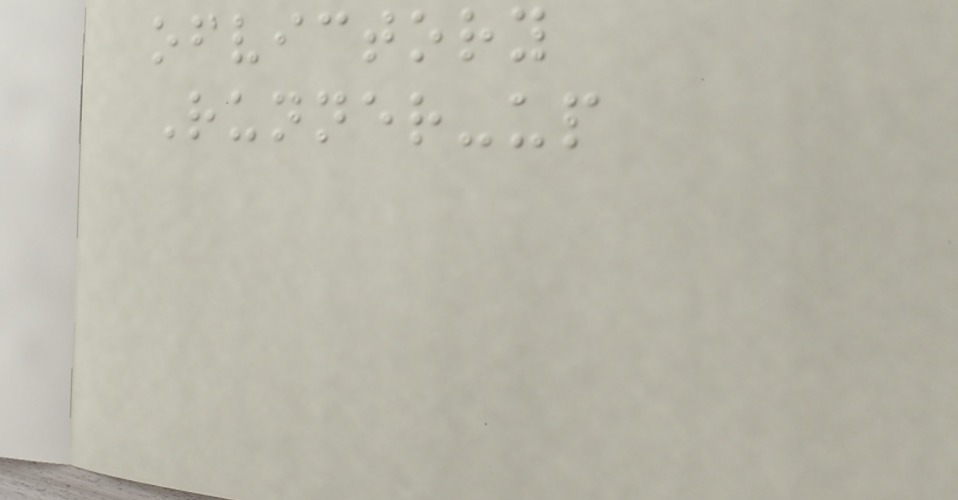ofvictory
Runner-up
